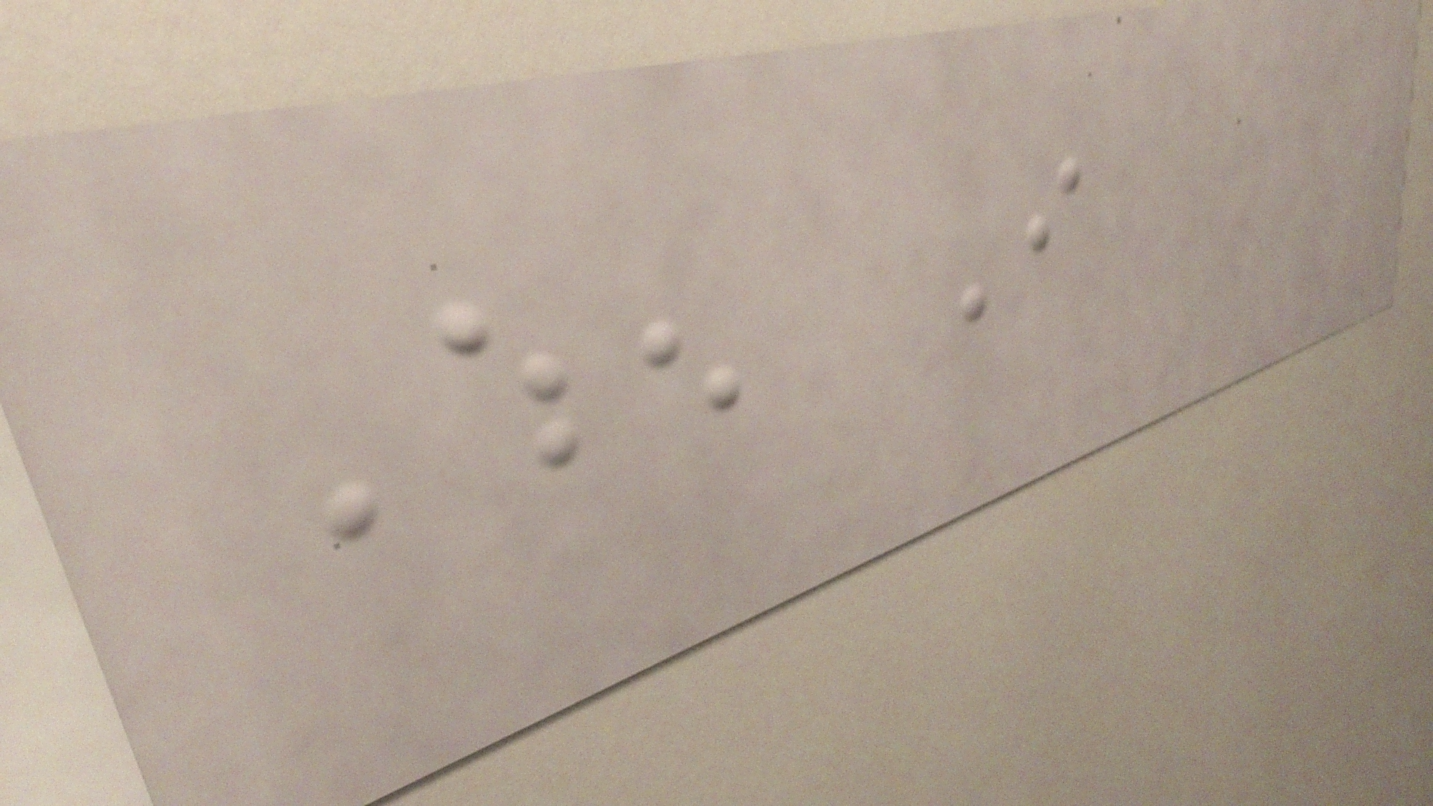When I
